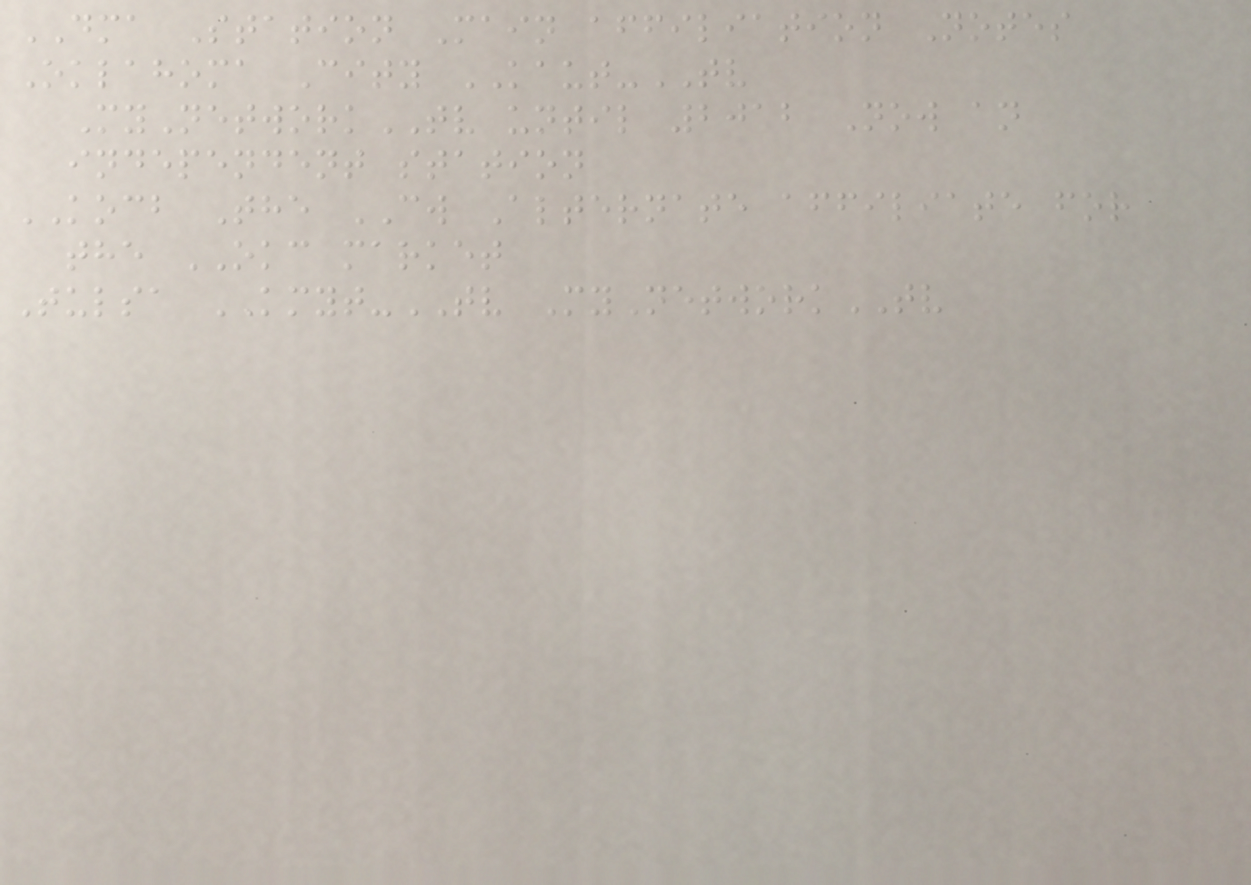DMA Station Main affiliation Notes
Oklahoma City KAUT-TV
MyNetworkTV until 2012 Now an
independent station
KOCB The CW Alternate affiliate for
the OKC market
Tulsa KMYT-TV MyNetworkTV
